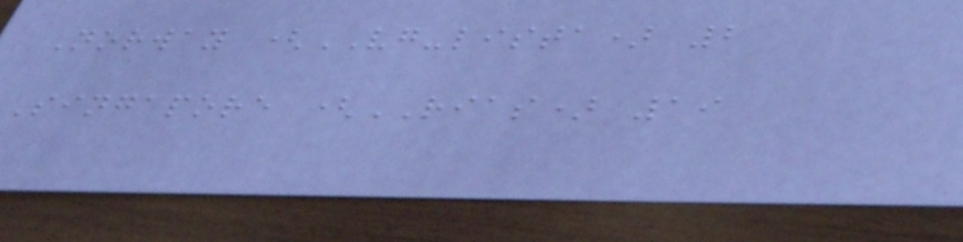Norway (VG-lista) 2
Singapore (RIAS) 19
